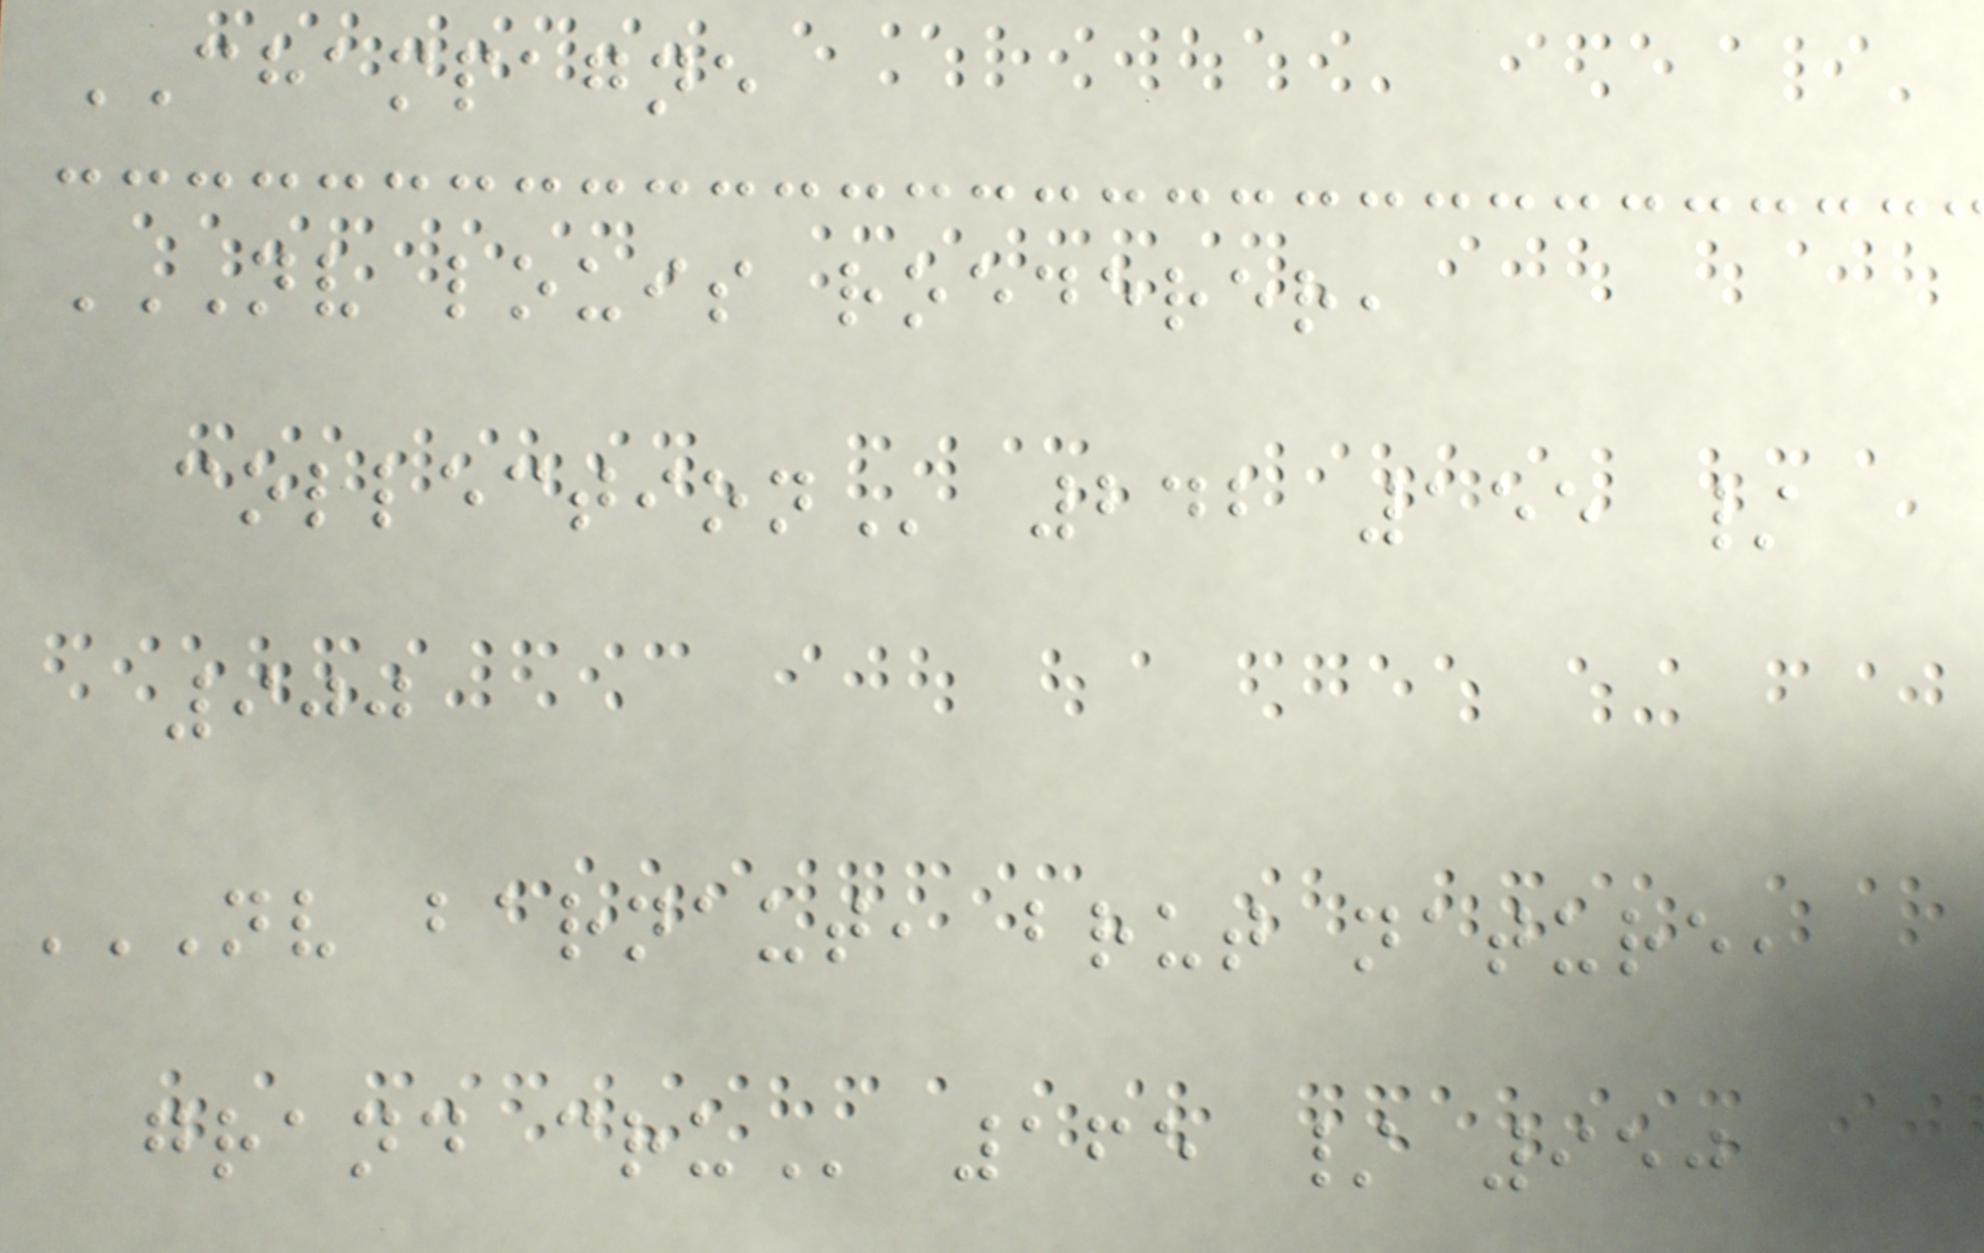CHAMPAGNE
NV LOUIS ROEDERER,
COLLECTION 242 155 /
900
NV BARNAUT, BRUT NATURE,
GRAND CRU 165 / 950
